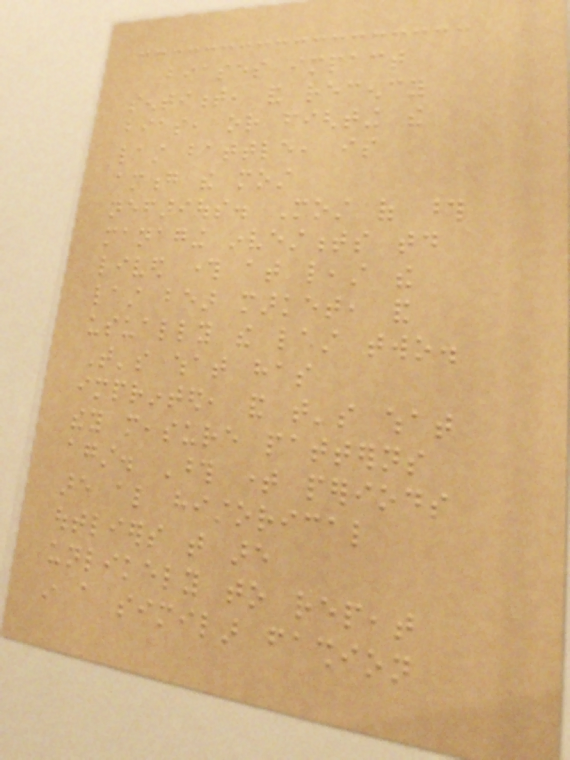biases impact
sentiment, and recency
bias, or fighting the
last battle, is
among the most
nefarious. Most of those
managing investments today
lived through at least the
last bear market, and
usually the last two.
That's what has
imprinted, and that's what
they measure patterns
against. Those time periods
are also historical
outliers that are
unlikely to repeat
in a similar fashion
